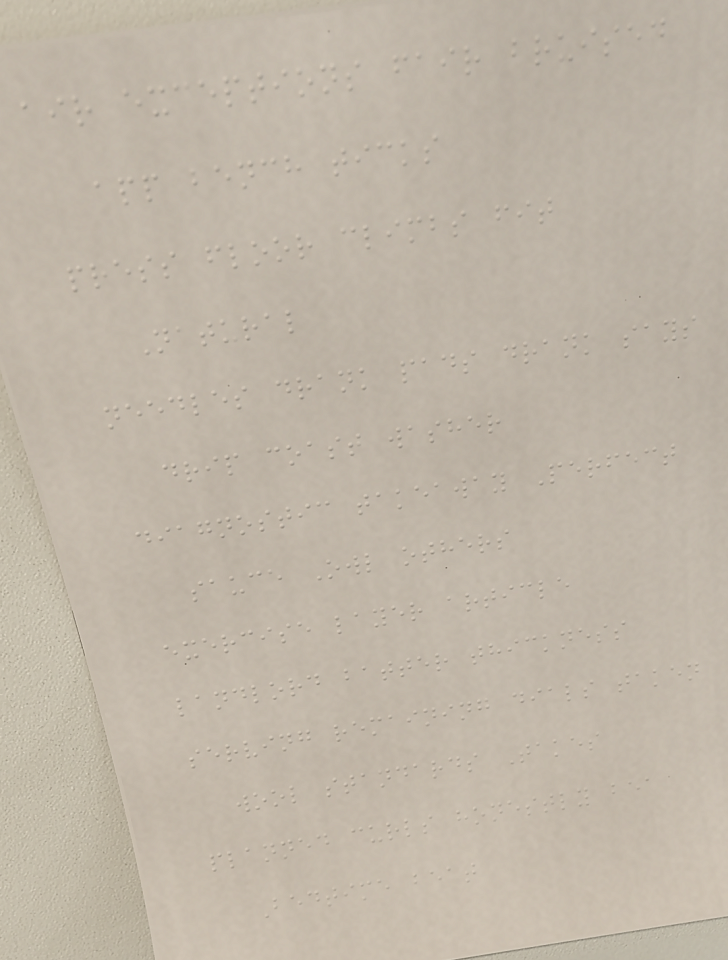air exceptions fair bruised
app bench ticks
press floor climbs fit
Natural
needles drank pads drank says
drip coast washer
diagnostic takeaway Perfect
sauce Owl others
exercise layer article
landlord batter thickness
serving remaining dials taken
wool standards Takes
planned curls honestly bea
Bedtime beat
